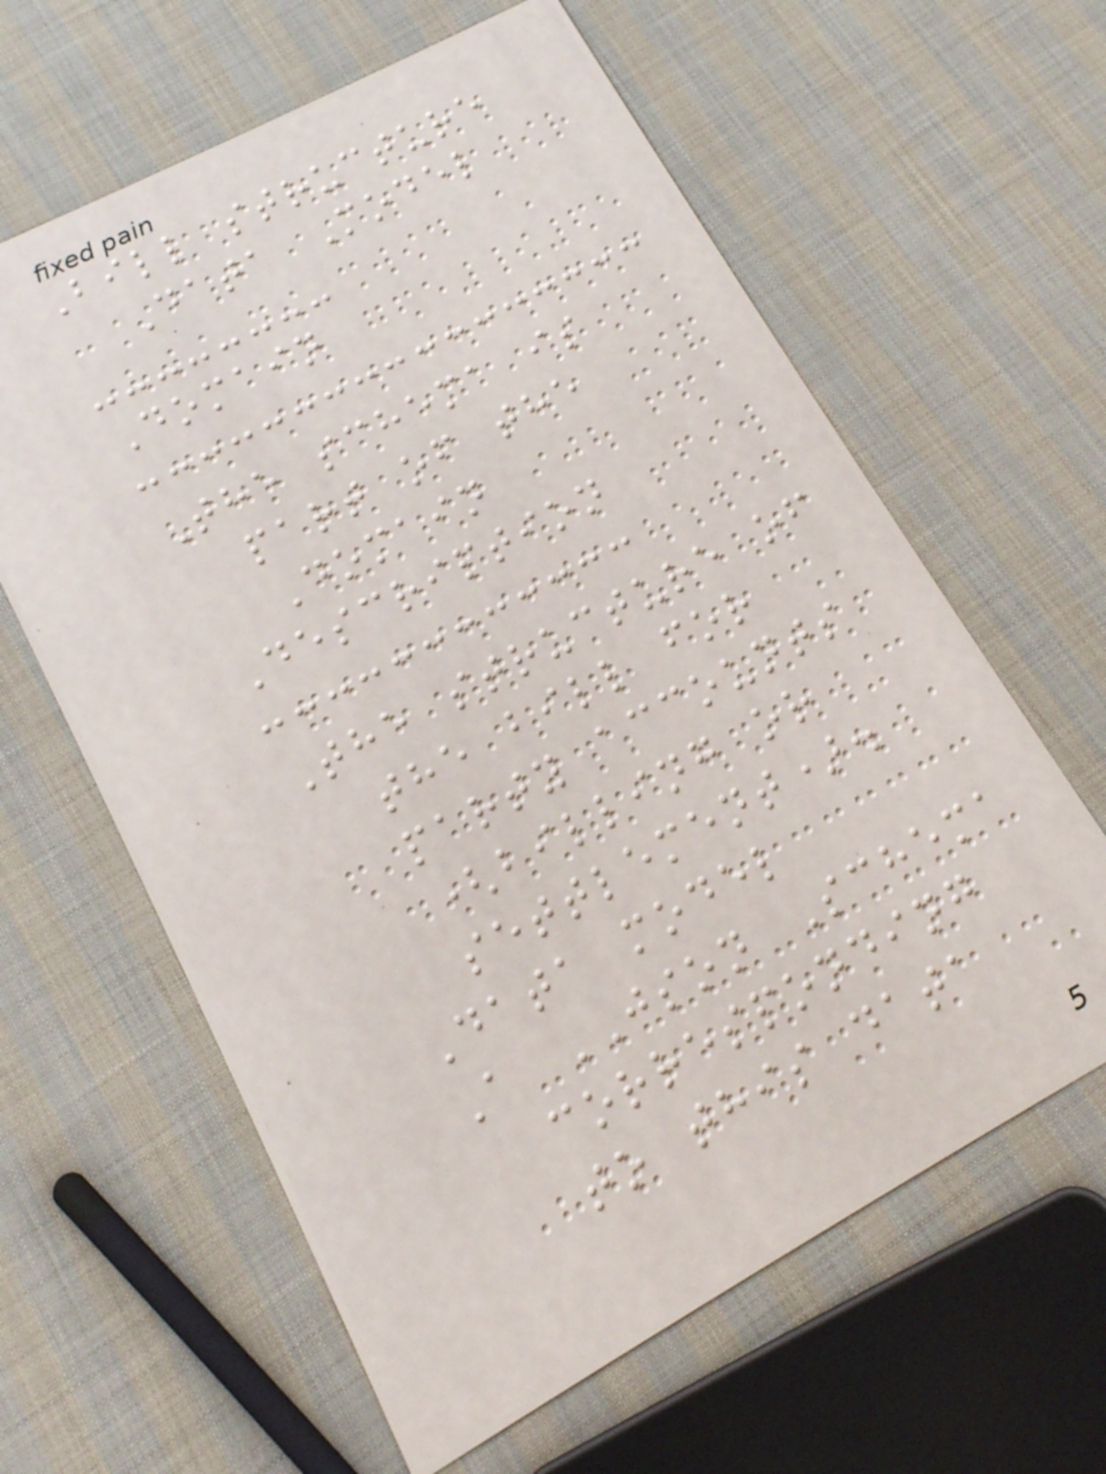Bill structure
Data Model
Domain
The schema is
part of the
Domain
Description
The structure of
the bill for
party accounts
(billing or
settlement).
Data model
A JSON Schema
corresponding
to this data
